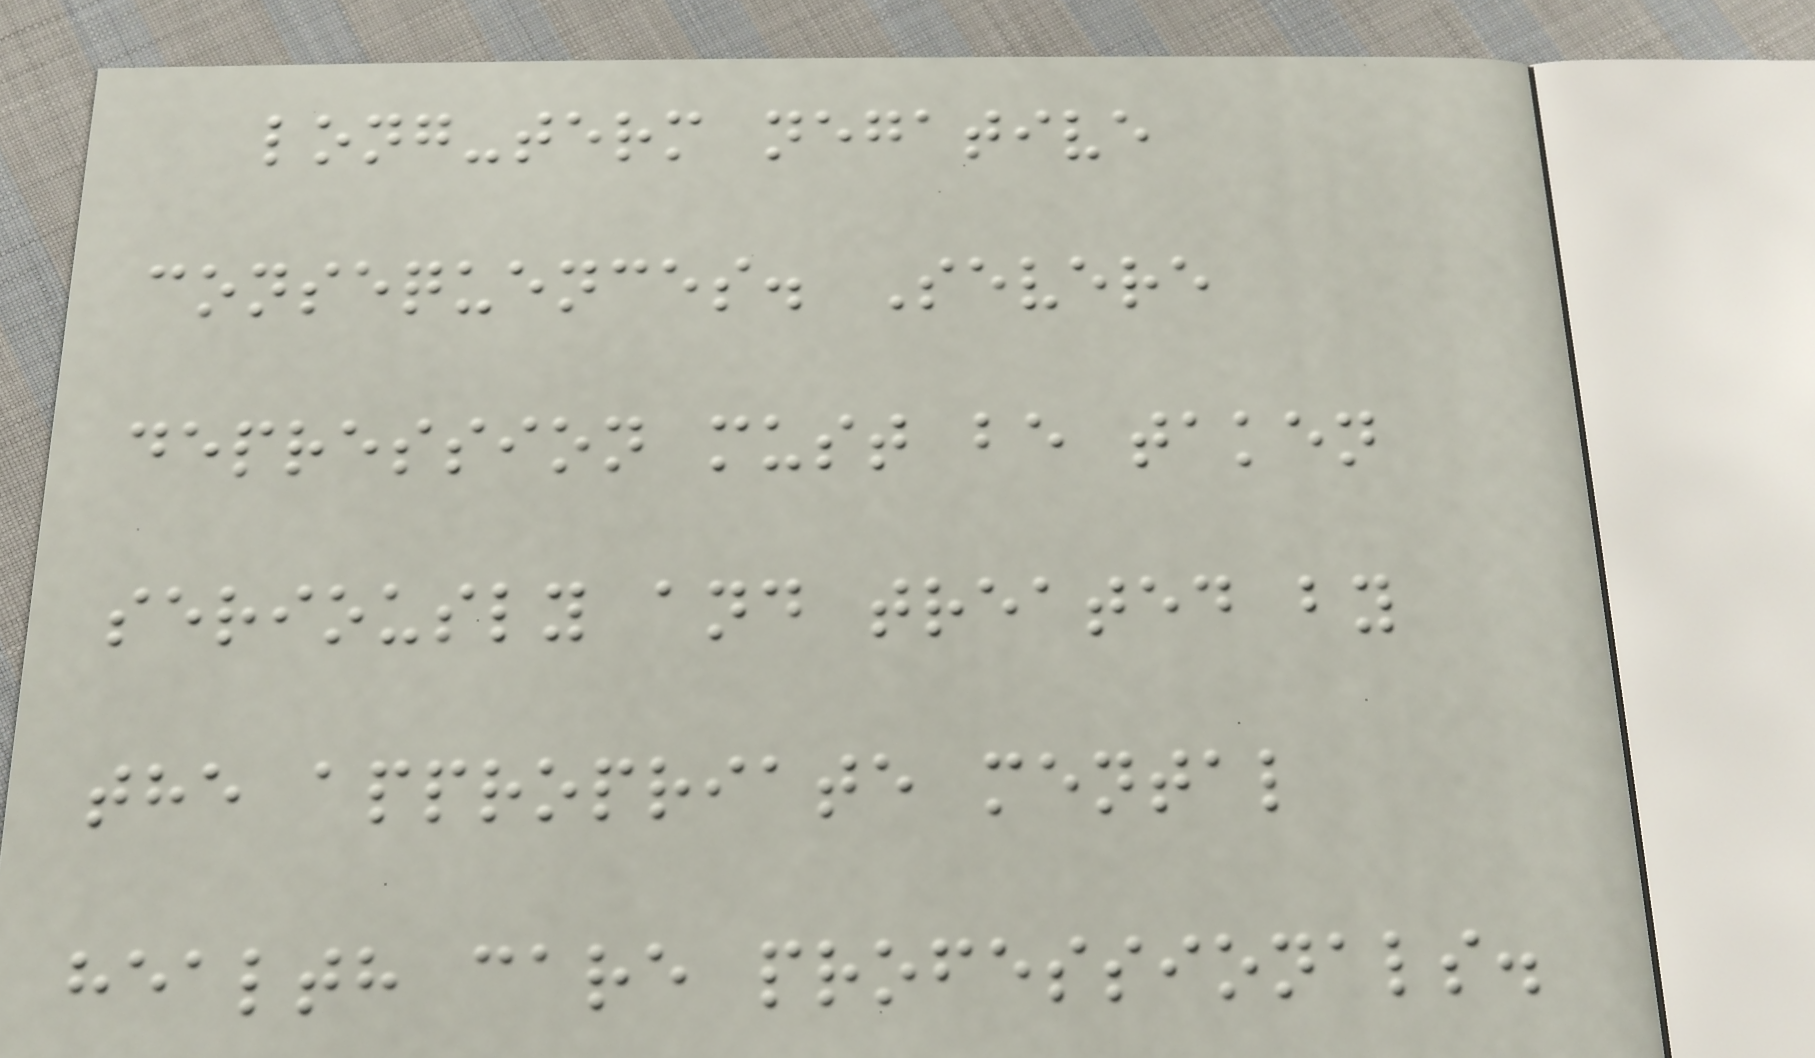long-term negative
consequences. Severe
depression must be taken
seriously and treated by
the appropriate mental
health care professionals.
